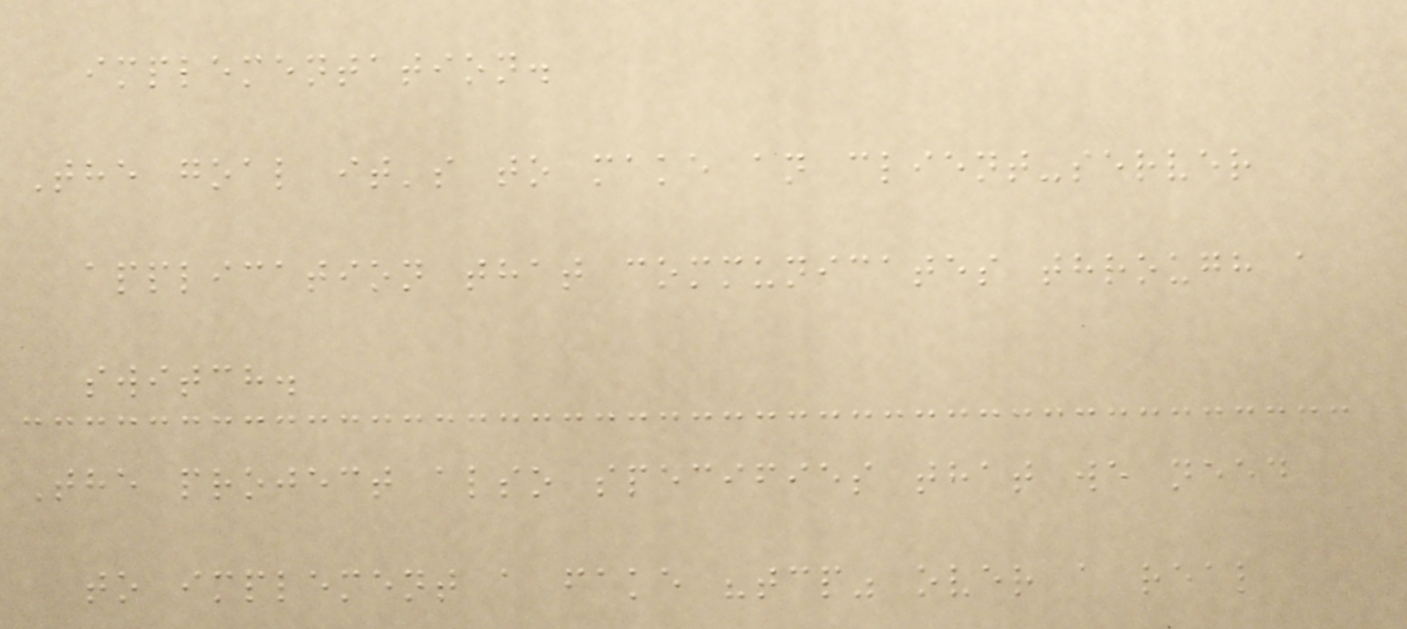implementation.
The goal it's to make an client-server
application that communicates through a
switch.
The project also specifies that we need
to implement a fake "tcp" over a real
